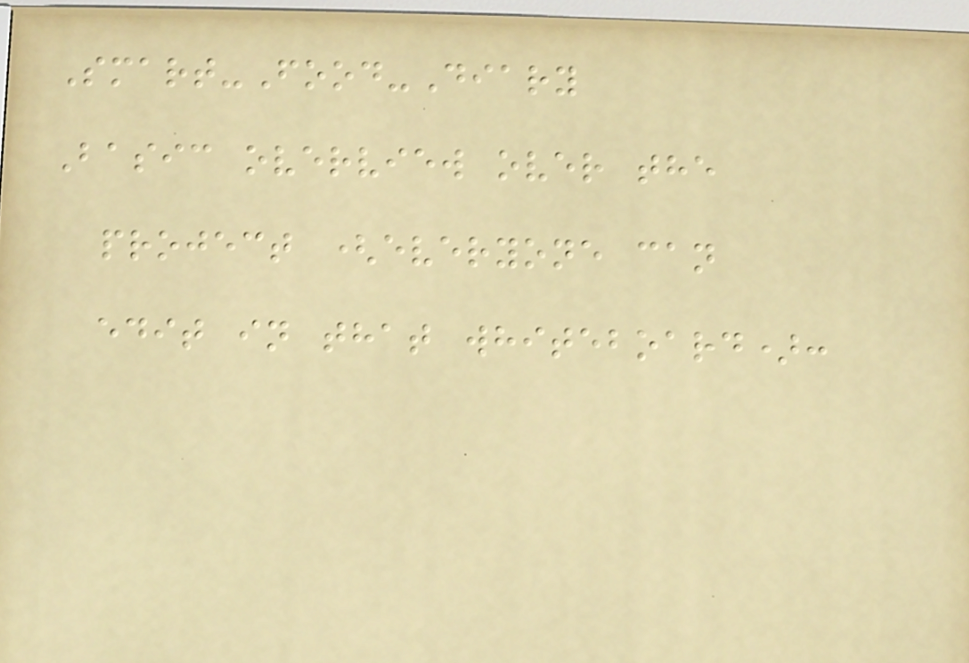Smart-Food-Diary
Basic overview over the
project (everyone can
edit in that whiteboard):
